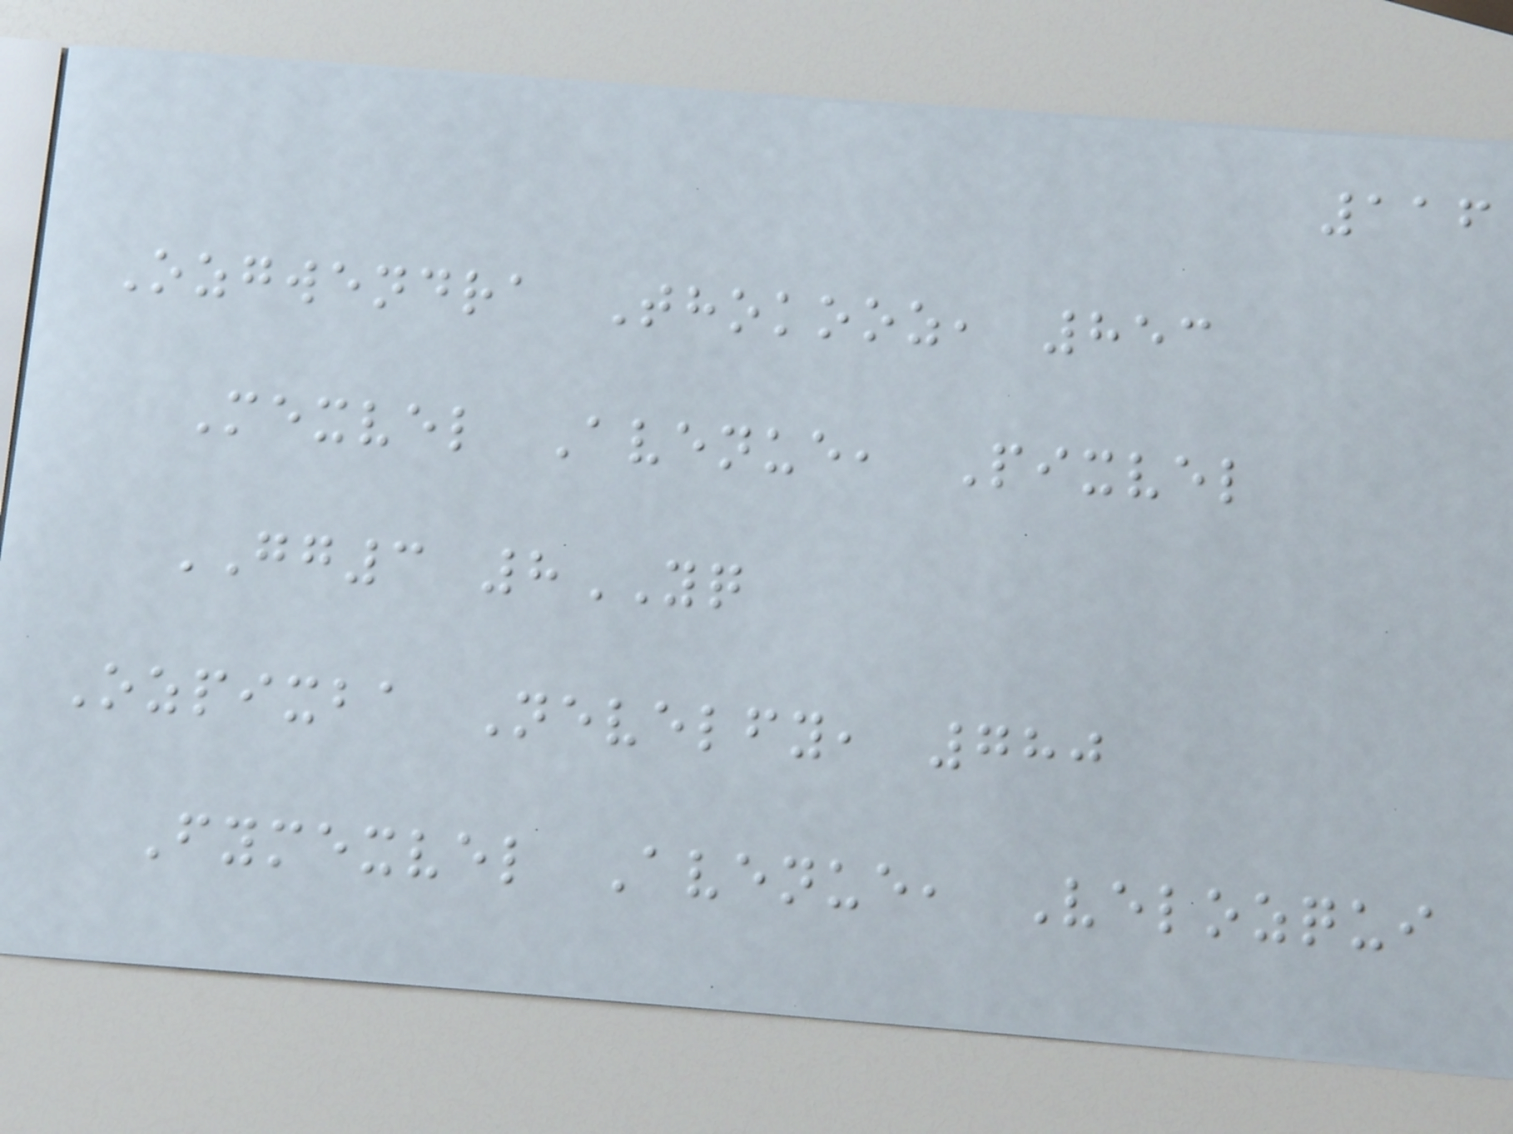116
Ozgwendra Thokooz, 853
Mexvel Avenue, Pixvel
GG3 8YQ
Ozpixba Nevelfy, 780
Fymexvel Avenue, Velozqui
